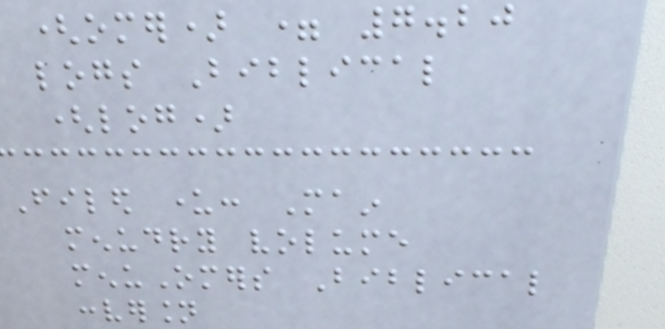(omer) = 7.20
logs Biblical
(log)
Filed under: Main
menudry volume
menuOmers Biblical
conversion
